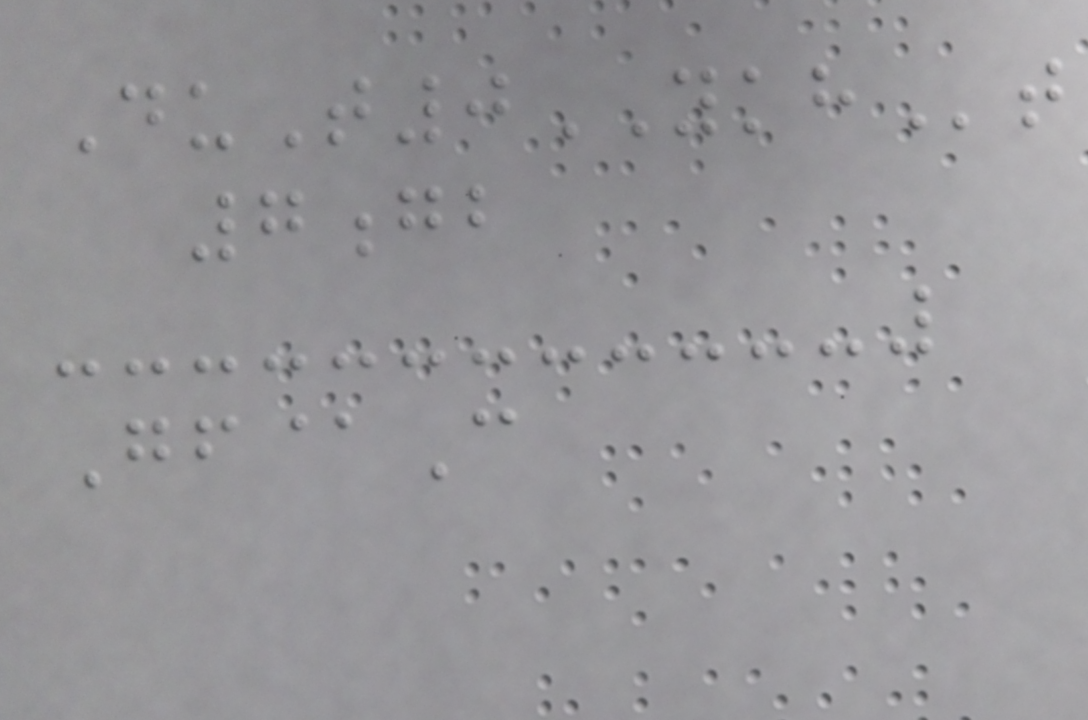DuT0YKHt
7gb
Gf@C
